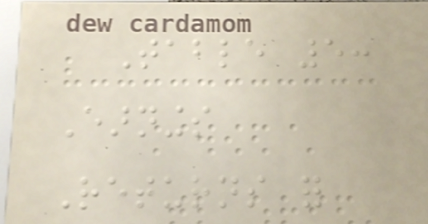Table 5:
Earnings
Returns for
